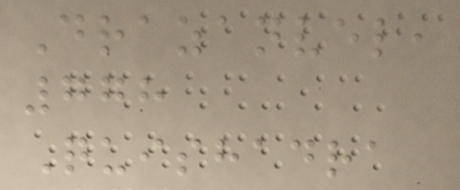Drazanvel,
778
Quishadra
